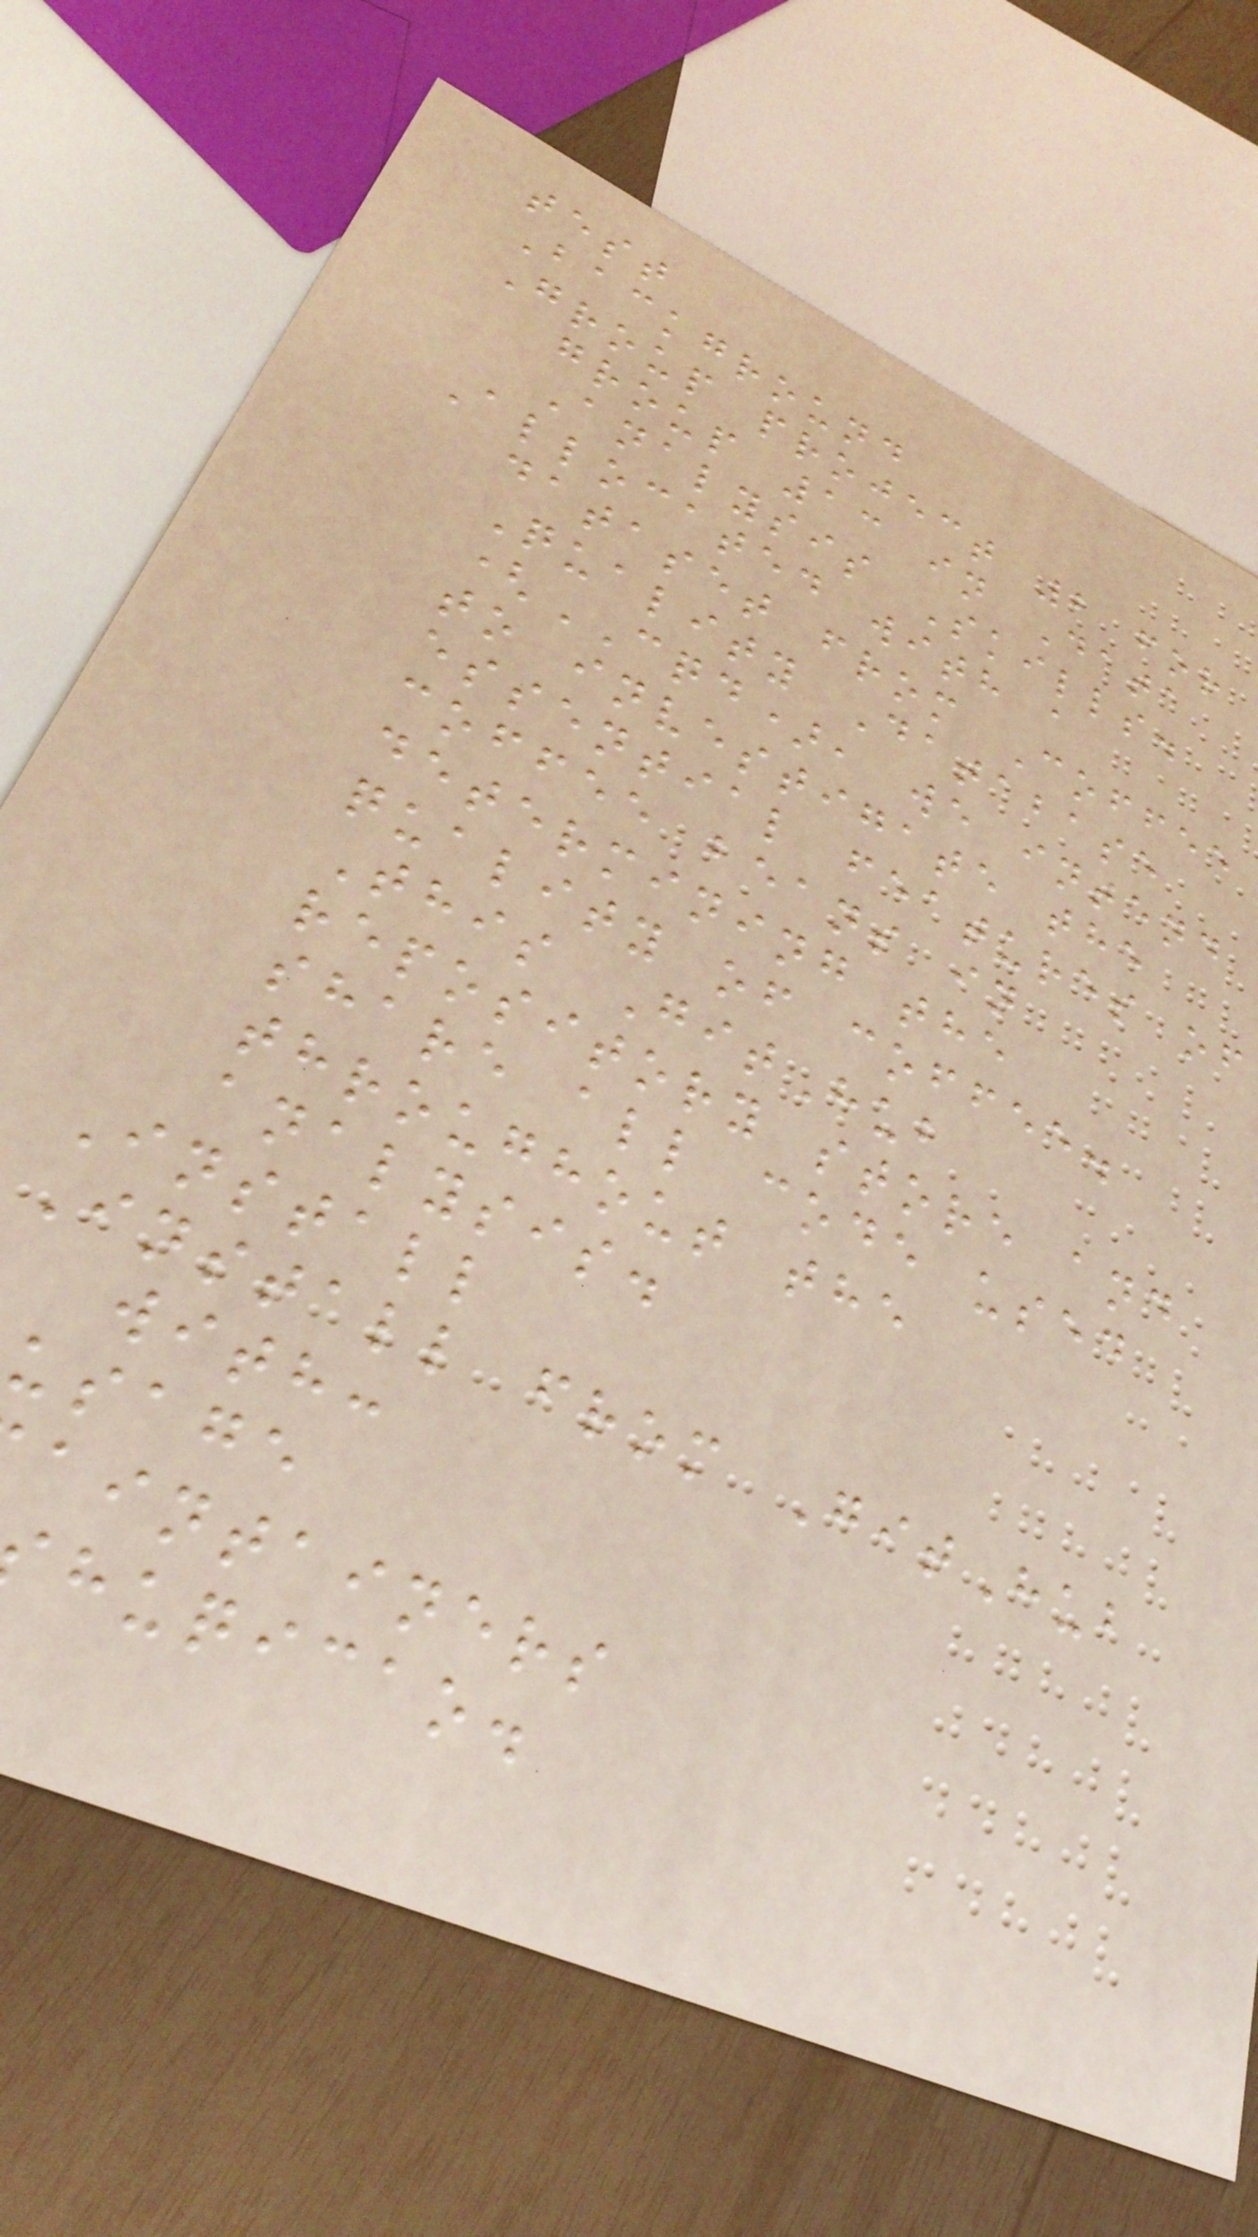test
Background
Group project 2 for
group 13 in Data
Analysis Skills.
Allocated with a
dataset from Coffee
Quality Database
(CQD), we intend
to investigate the
essential features of
coffee beans in
determining the
quality of coffee.
This GitHub
repository store and
share all code used
throughout the
analysis.
Install
Install from GitHub
with:
usage
aintainers
huqicao.
